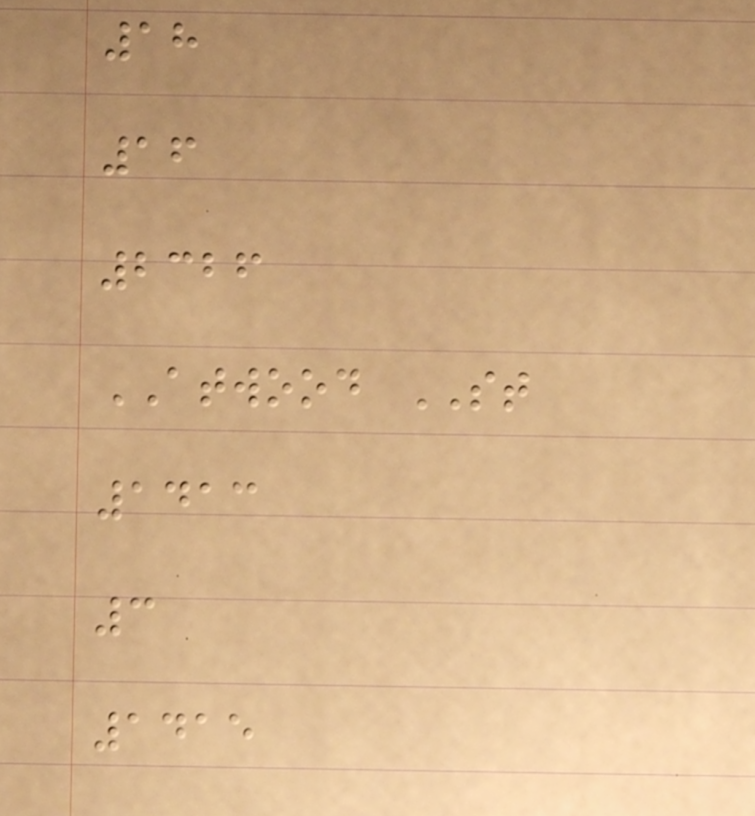18
16
2326
ATWOOD ST
1413
3
1415
